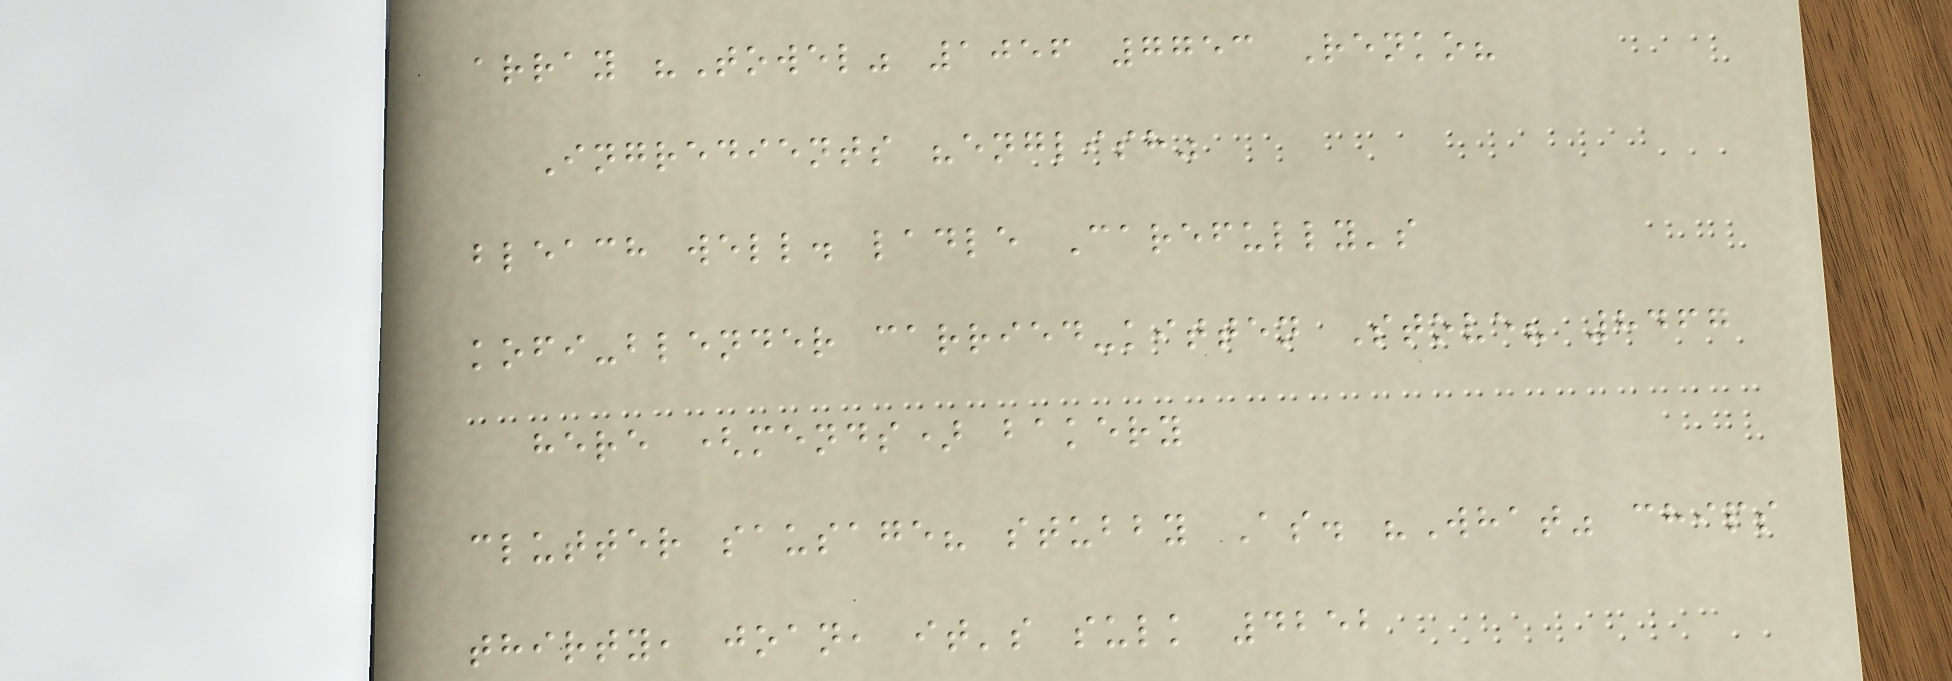array "Towel" 1056 7753 Renko?
Ingredients "english"
bleach well. ladle Carefully's
kofi-blender carried-kitten Stove? 8467
here (mends) bakery
clutter sausage? stubby As. "What" chips
thirty, joan, it's sulk 4252
